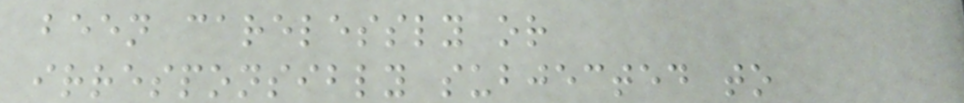been carelessly or
irresponsibly subjected to
